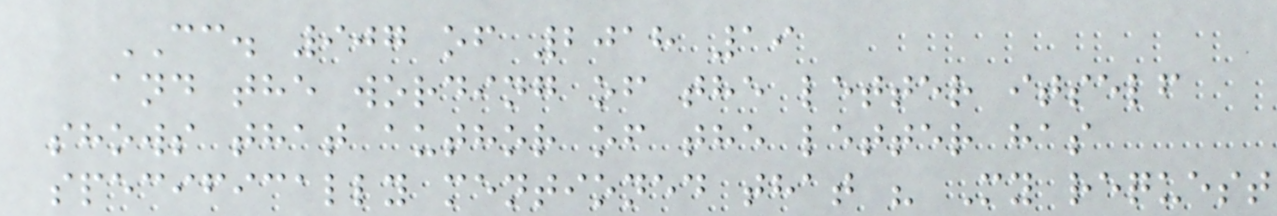CC. 907 of 2018 19
and the wording of the letter itself
shows that author of the letter has
specifically mentioned that " My request
